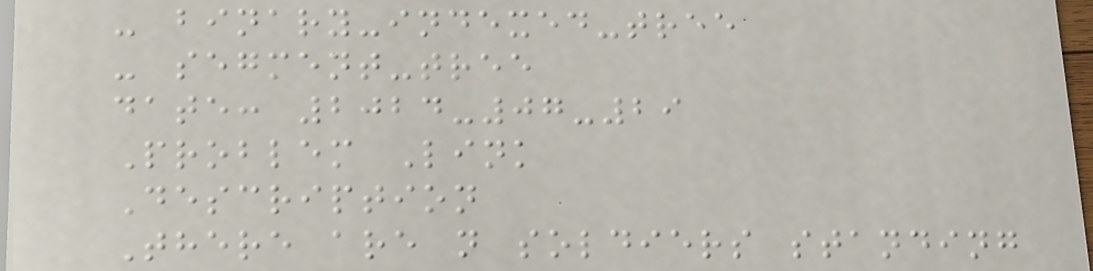- binary-indexed-tree
- segment-tree
date: 2024-07-29
Problem Link
Description
There are n soldiers standing
